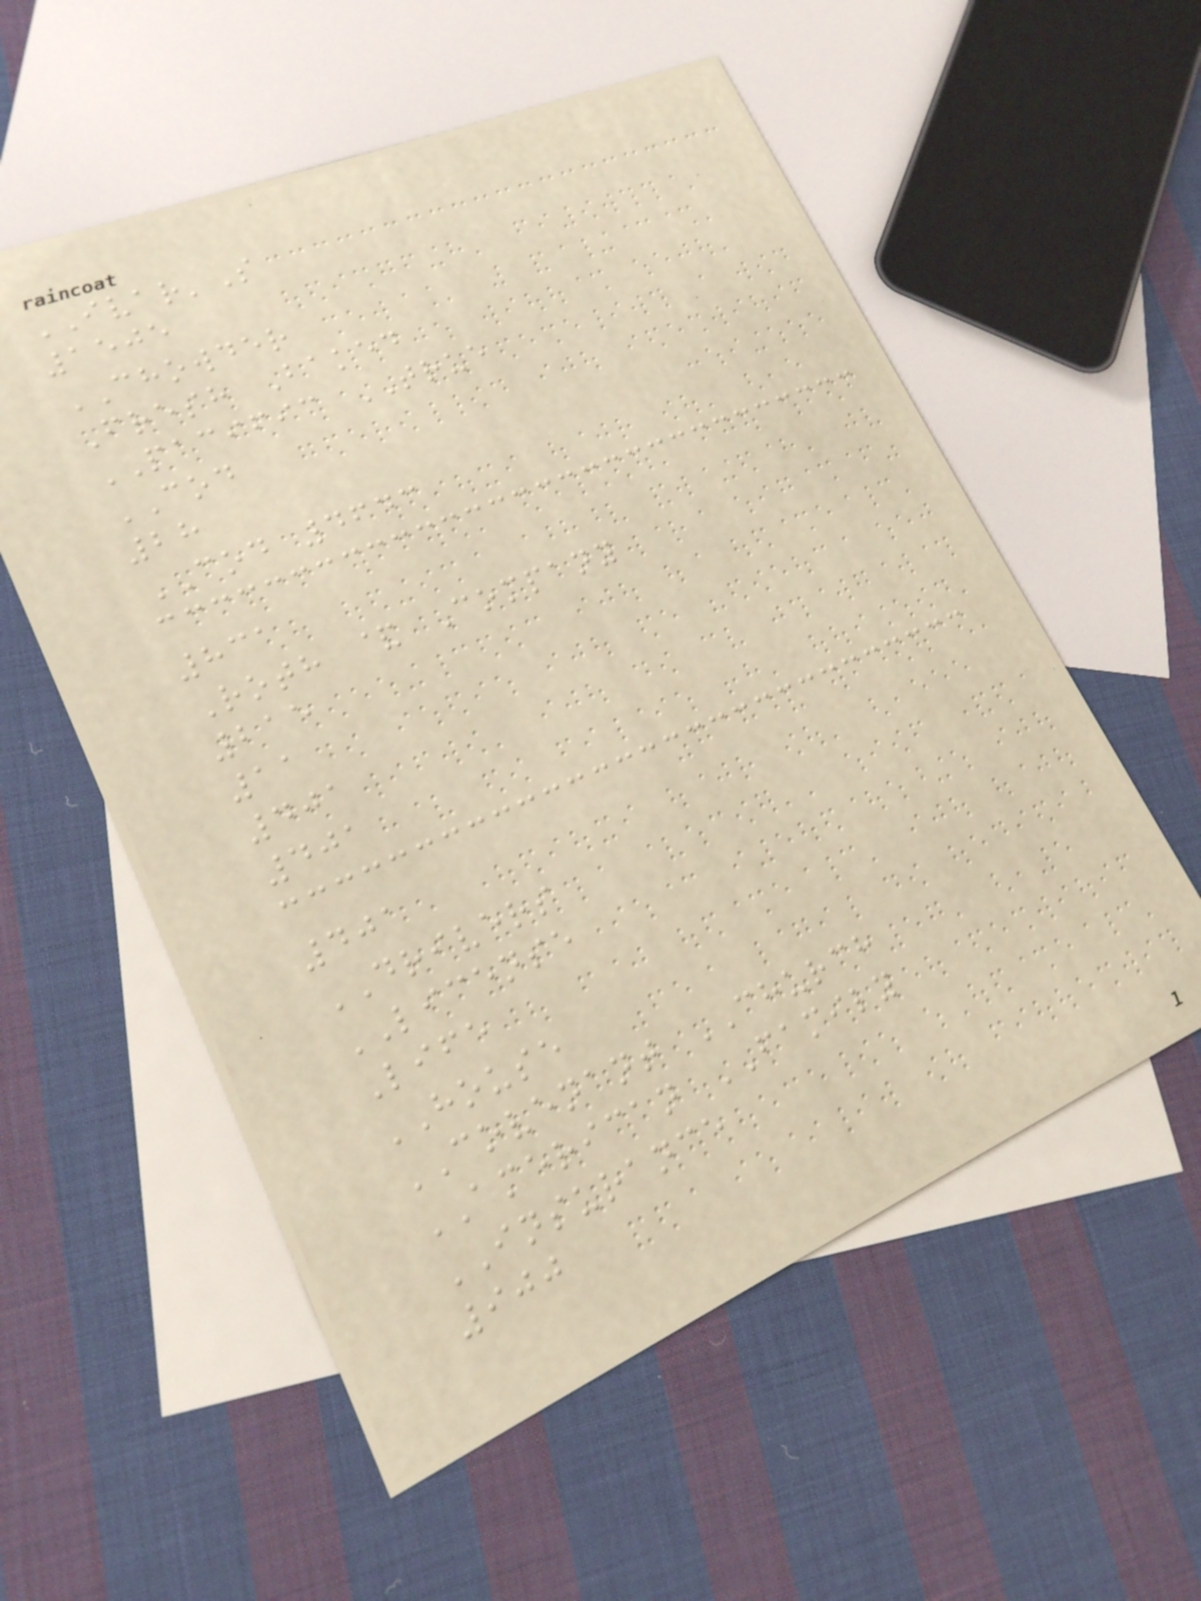IVAR'S
1505
CHOWDER
Fresh Baked
PACIFIC TRUE
COD
28
COD 4643
831
Roth & Company
215
11
401
401
401
DRIVERS
LICENSE
Life
HOUSE
COVENANT CHURCH
AMERICAN FAMILY
INSURANCE
900
